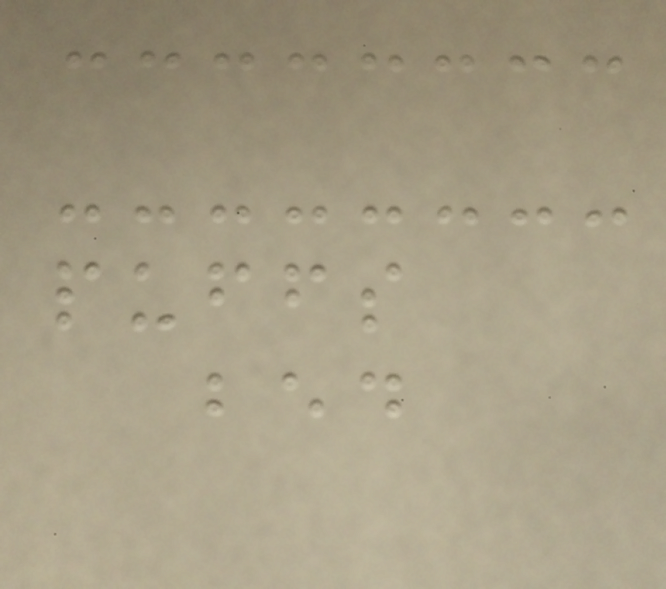puffs
bed
